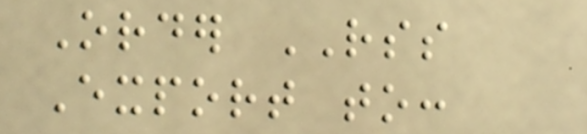Order RSS
Export to:
